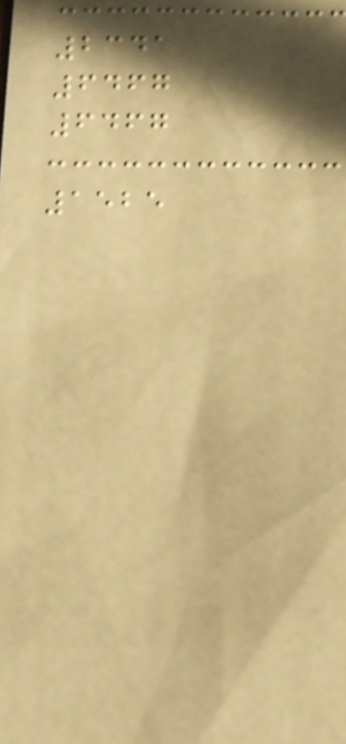2341
6467
6467
1525
